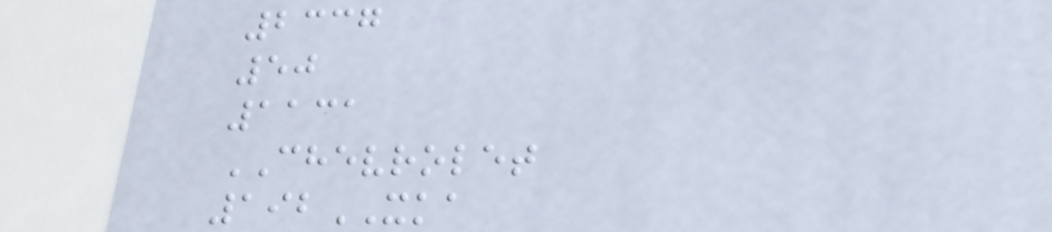2337
50
1131
CHEVROLET
192XKA
